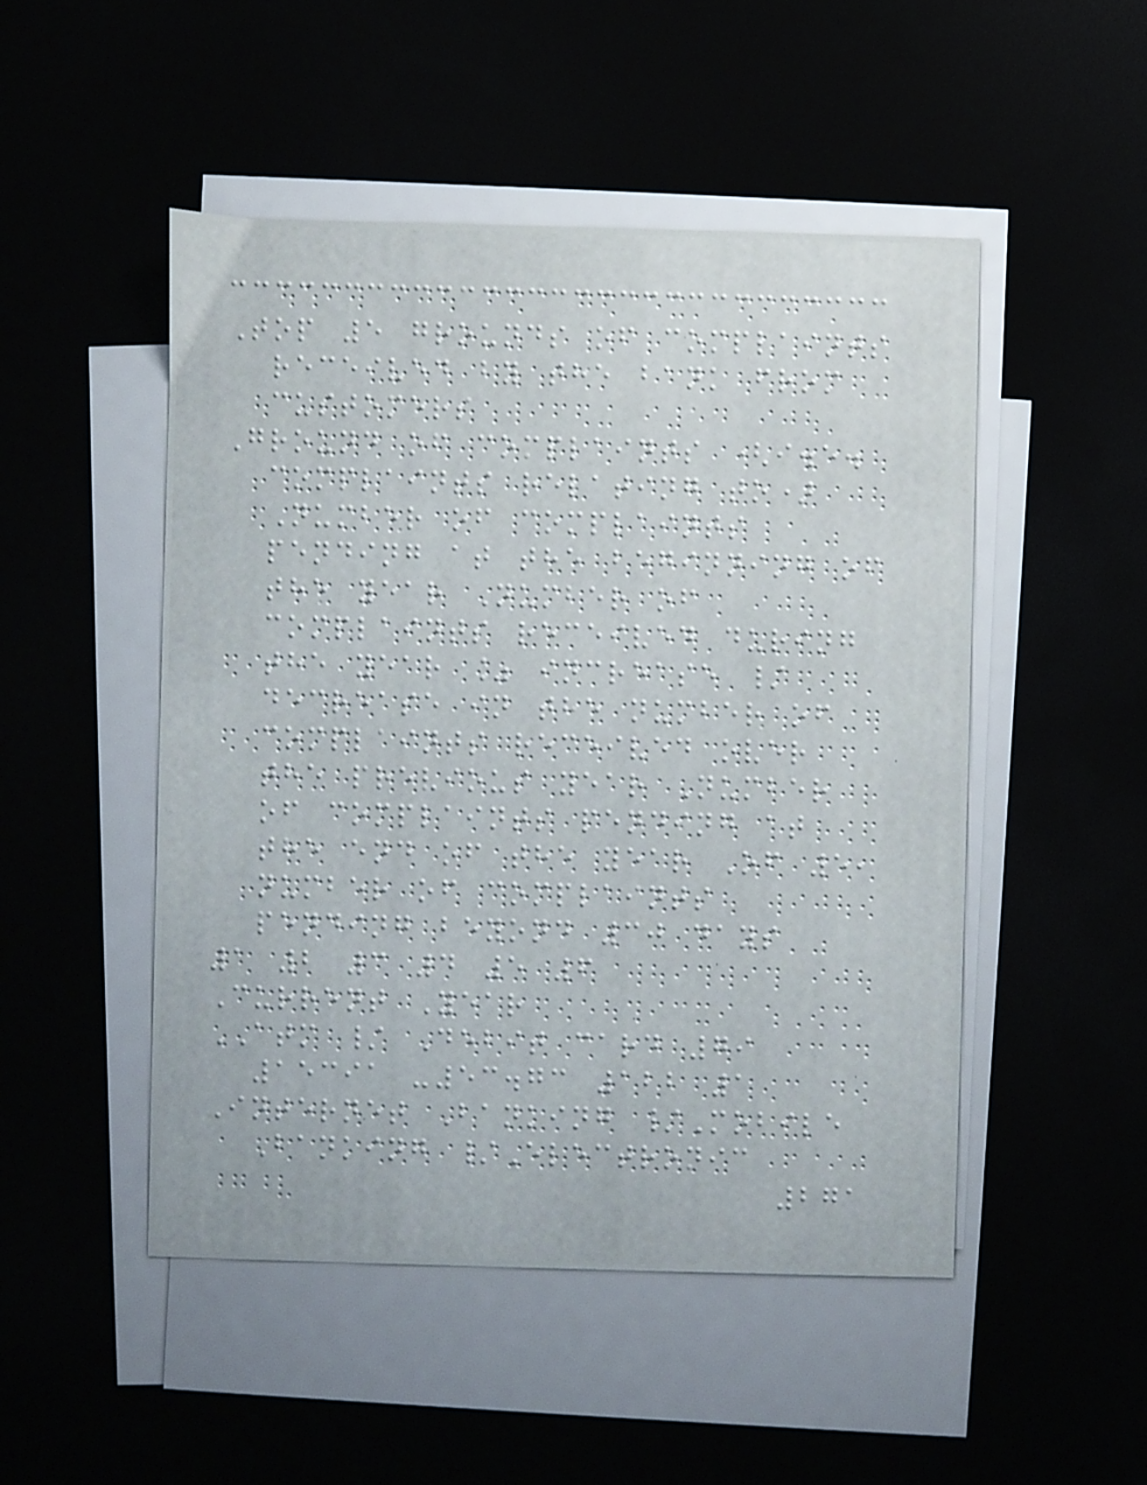Top 5 grounds of complaints
received by the bank from
customers
Ground of complaints (i.e.
complaints relating to)
Number of complaints
pending at the beginning of
the year Number of
complaints received during
the year % increase /
decrease in the number of
complaints received over
the previous year Number
of complaints pending at
the end of the year Of 5,
number of complaints
pending beyond 30 days
1 2 3 4 5 6
Current Year
ATM / Debit card 79
15391 -53.73 122 1
Internet Banking /Mobile
Banking /Electronic
271
